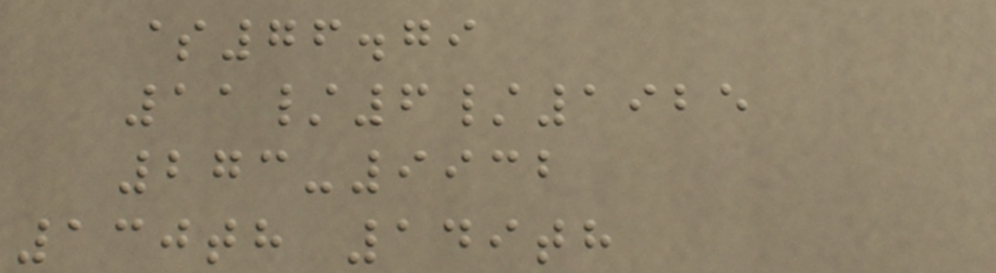$76.79
11/6/1925
273-9932
130th 149th
